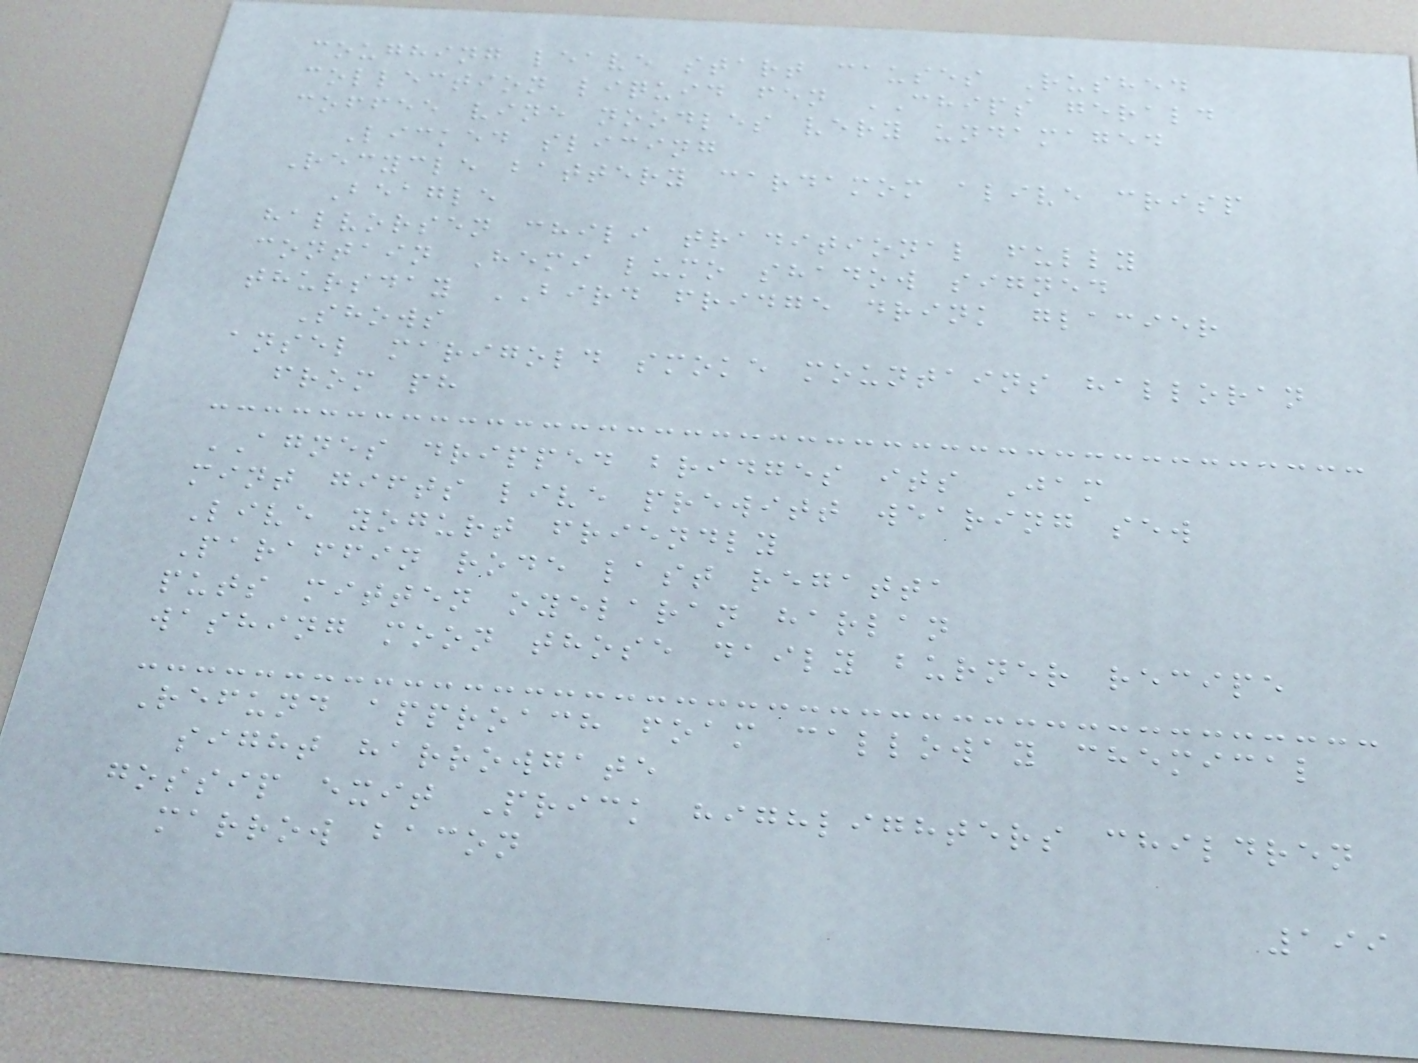coughing leave start causes Rushed
collection liquid fen CHIPS gerald
coffee vine noodles very undamaged
Licked slicing
Recycle battery cardamom alive crisp
Beagle
halvorsen chili traditional fully
contain Hemi lumo shadow signed
thursday BIRD fridge drink glacier
Shows
ansel marigold smoke mountains halloran
from ph
AGNES dripped bridges its Jam
mint gifts live prewitt wearing sew
Live yogurt friendly
Paraffin rode last regatta
puts mitten oyelaran harlan
washing moon those daily burner recipe
Refund approach foam calloway chemical
sight harrowgate
gossip exit Prick highlighters children
marrow bacon
199
